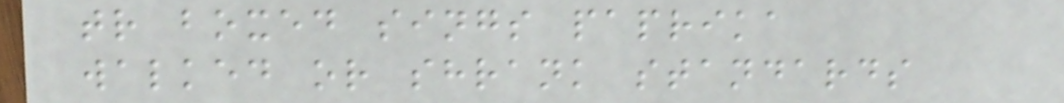tr boxed sings paprika
walked or shrank standards
